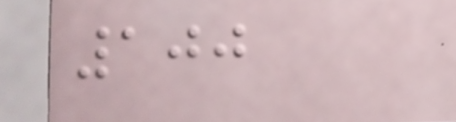100
